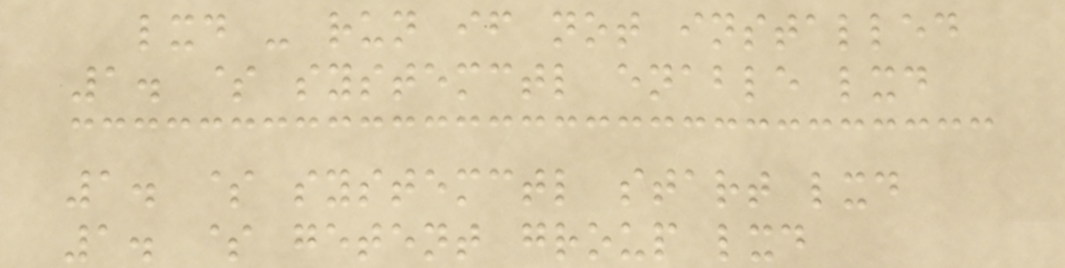lxd - run if not installed
1. $ systemctl enable lxd
1. $ systemctl start lxd
1. $ getent group lxd
